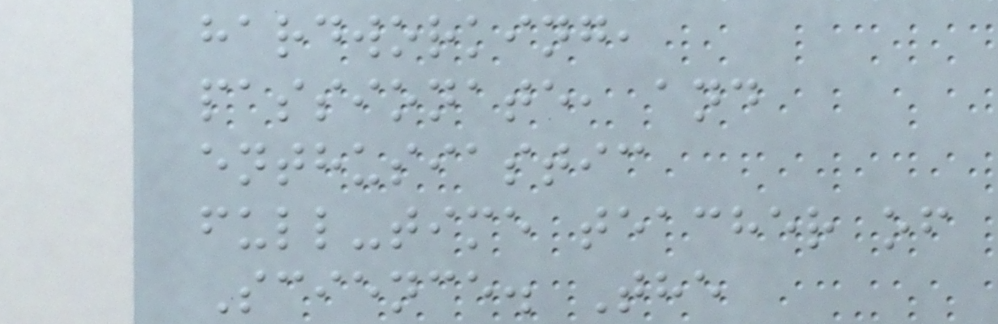hardworking,
passionate, and
enthusiastic
full-time teacher of
Science. The
